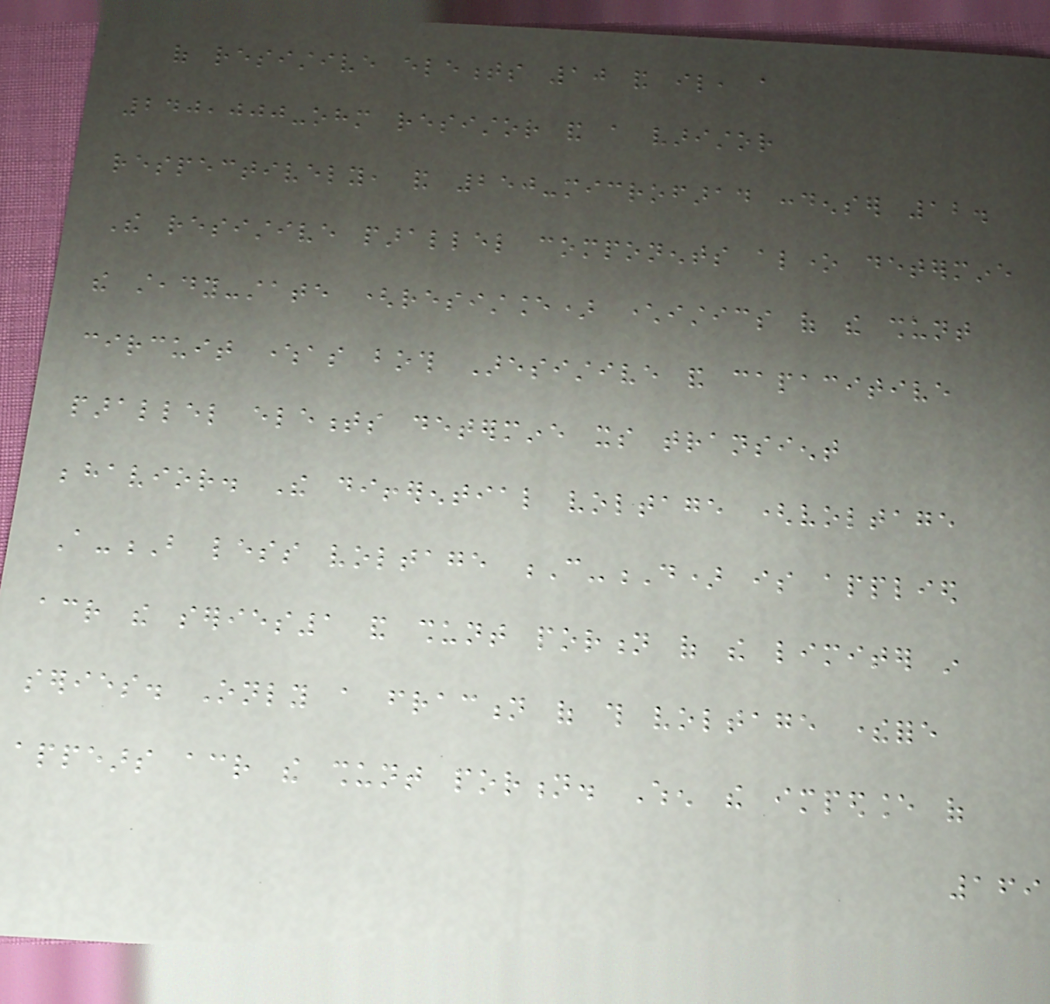of resistive elements 10 and il, a
240,000-ohm resistor and a varistor
respectively, and 250-microfarad condenser 12.
The resistive parallel components alone determine
the steady-state (resistance) characteristics of the shunt
circuit whereas both Aresistive and capacitive
parallel elements determine its transient
behavior. The differential voltage (voltage
A-B less voltage C-D) is applied
across the series1 and shunt portion of the limiter in
series. Only a fraction of this voltage therefore
appears across the shunt portion. When the impedance of
169
